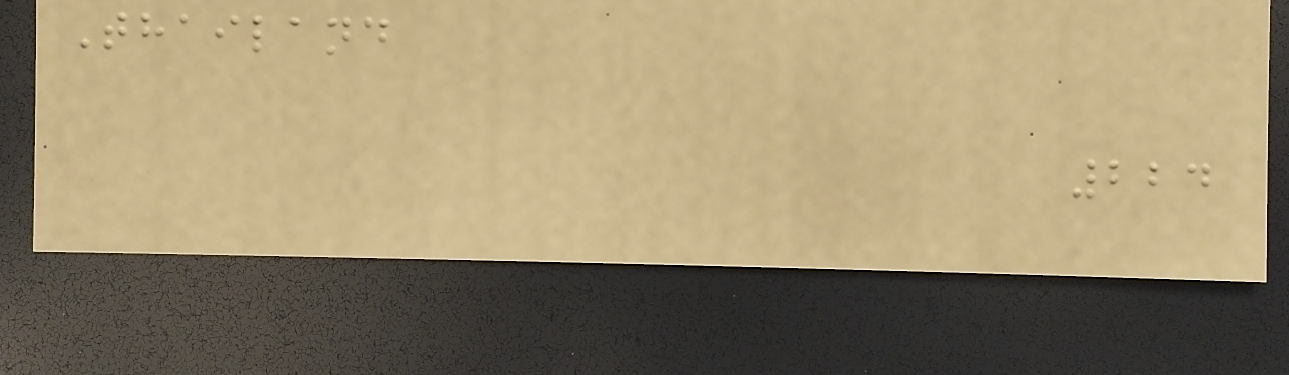Thailand
224
